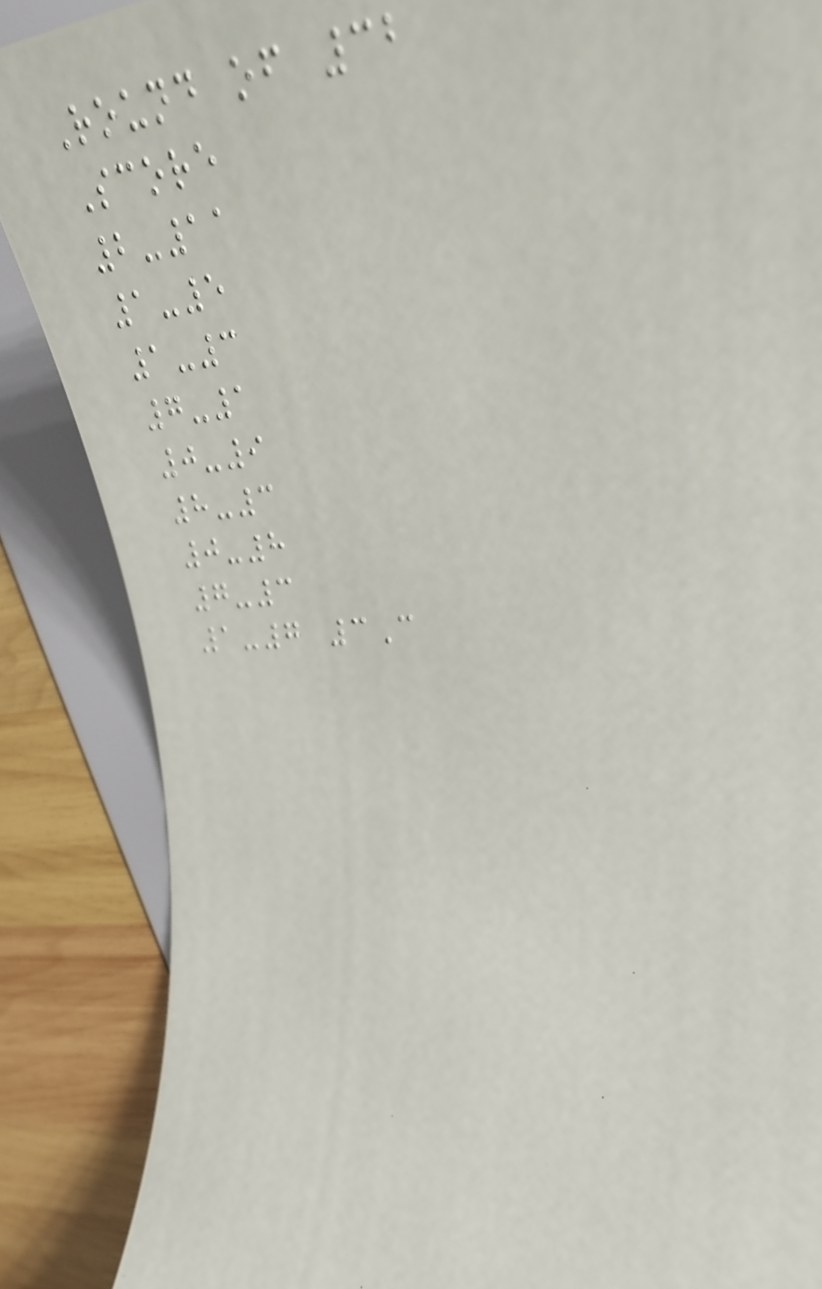Round of 32
Score
2-11
1-5
1-3
7-1
0-9
8-3
0-8
7-3
1-7 3C
